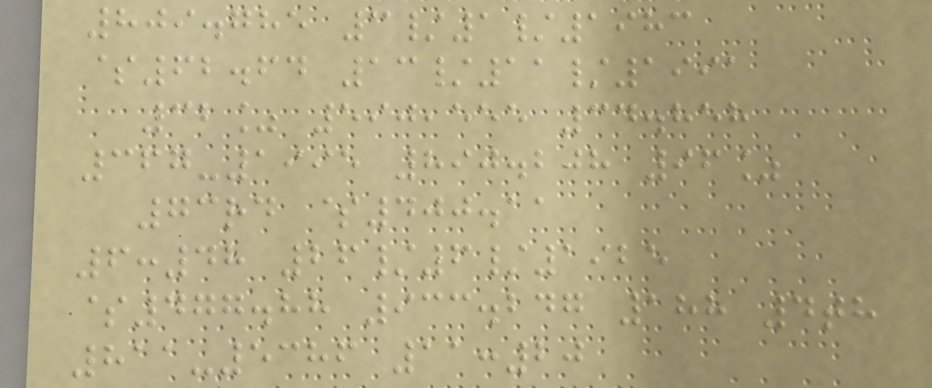809.785 3/1/1983
$62.64 13/11/1991
32% 590,555 34.858
367-1995 890.208 96%
73rd $400.11
6:48 26/6/1925
$477.88 933.247 188 4th
811-5386 11:20
